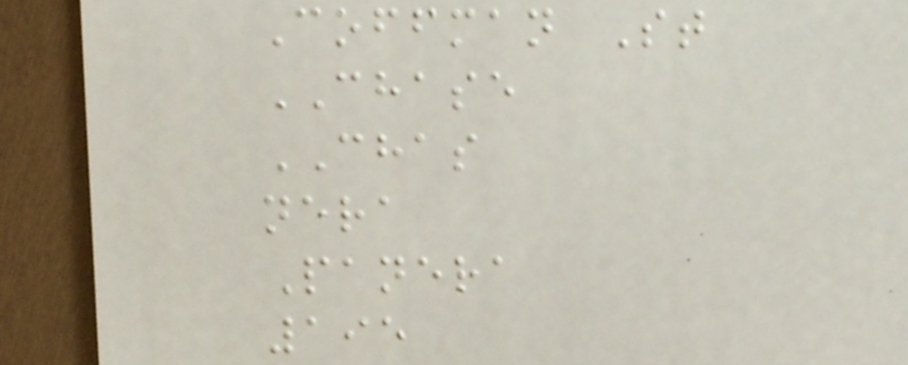Coffman St
CHASE
CHAS
nera
Panera
195
